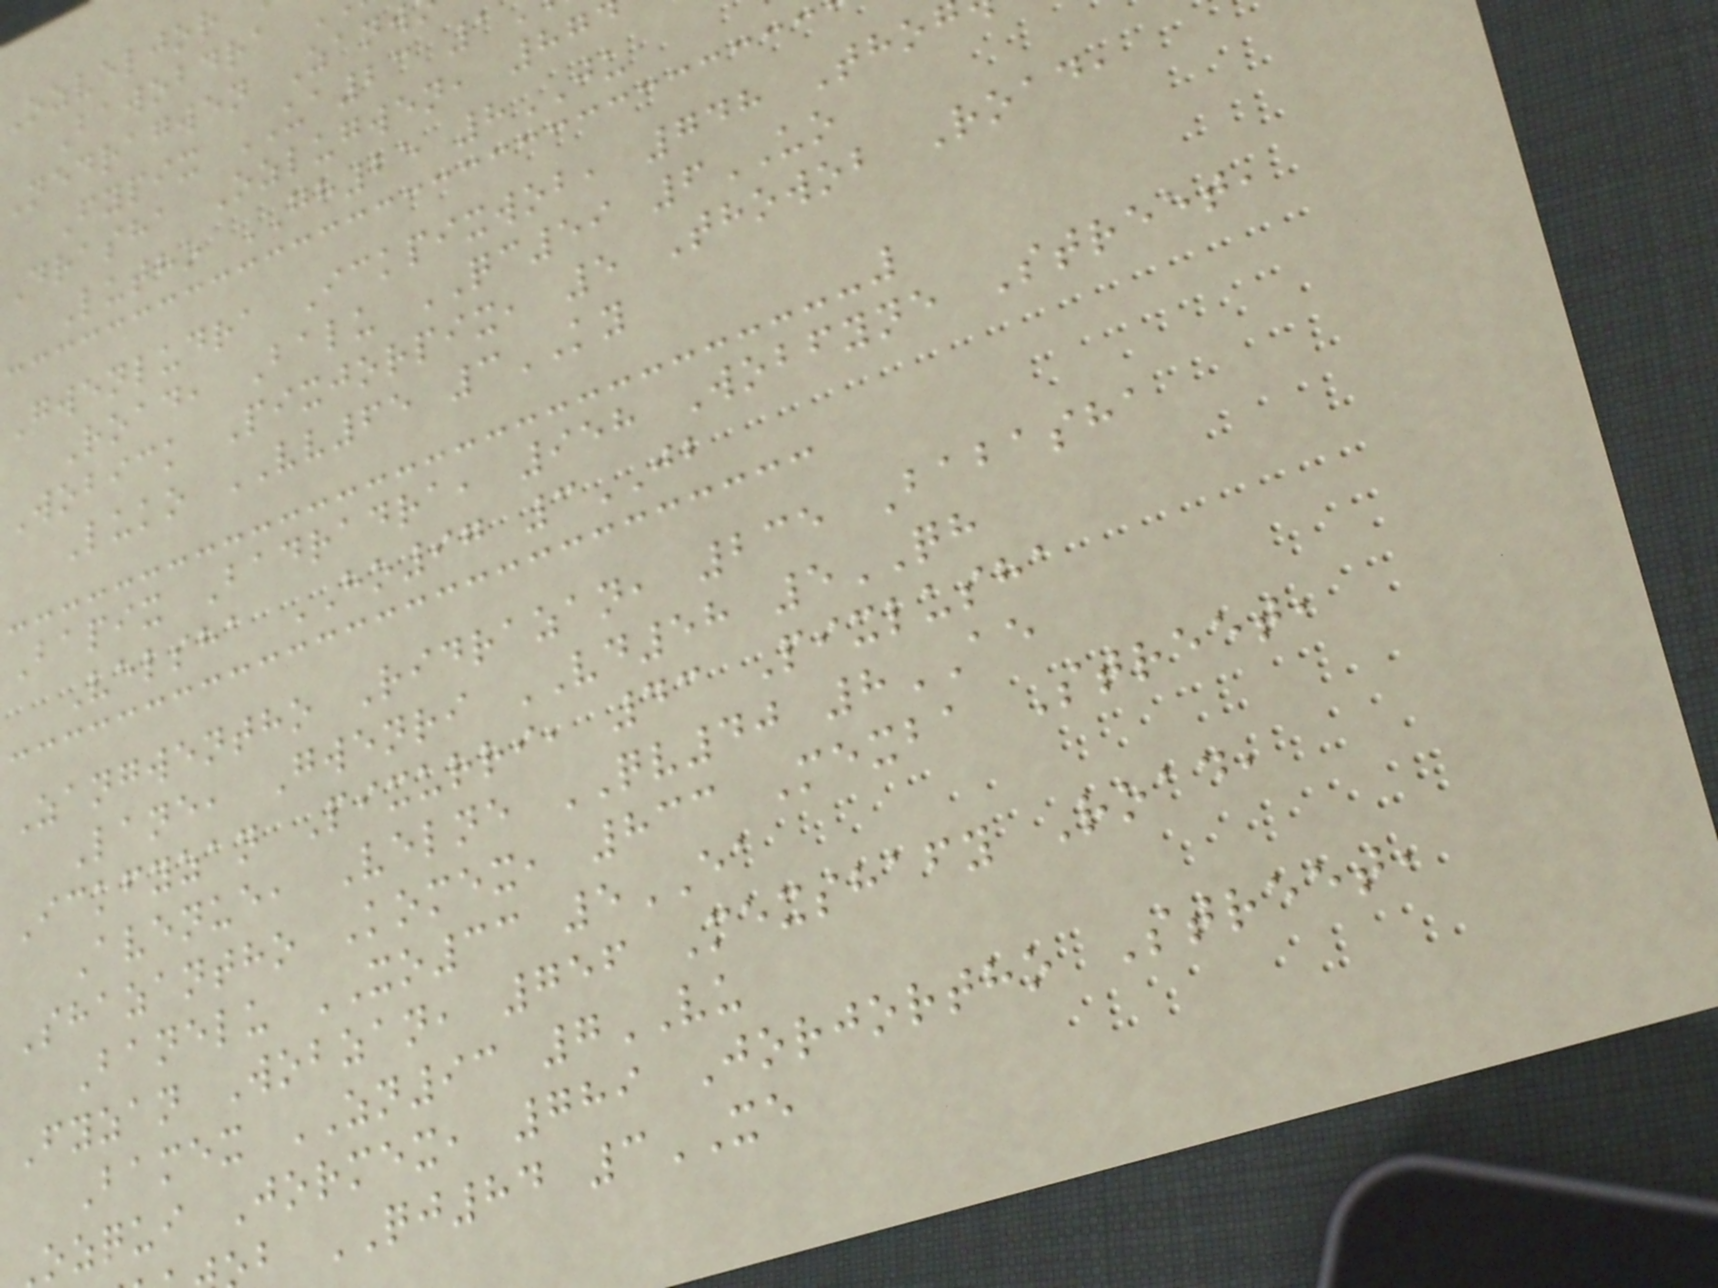Bawobdra
Nedragwen Zanw
Fypix UA23 1
Drasha Ozlugwen, 87
Lutho GH25 8JU
Gwenludra Ickpixwob, 748 Tho
Road, Balu QC59 6UO
Wobick Pixjorpix, 5 Thowob Road,
Luko VV65 3KY
Bapix Badradra, 958 Wobfyne Street,
Velsha HO97 3JB
Zangwentho Ridrazan, 235 Babasha
Lane, Gwenri VD58 5QH
Ickfyzan Pixurri, 43 Pixlusha
Avenue, Velne QV40 8AE
Shazantho Komex, 833 Mexba Street,
Banelu XO33 5EA
Fyzan Wobzan, 756 Mexshafy Road,
Bamex ZN93 7VU
ozqui Jormex, 789 Jorjortho Street,
b QJ84 3XE
